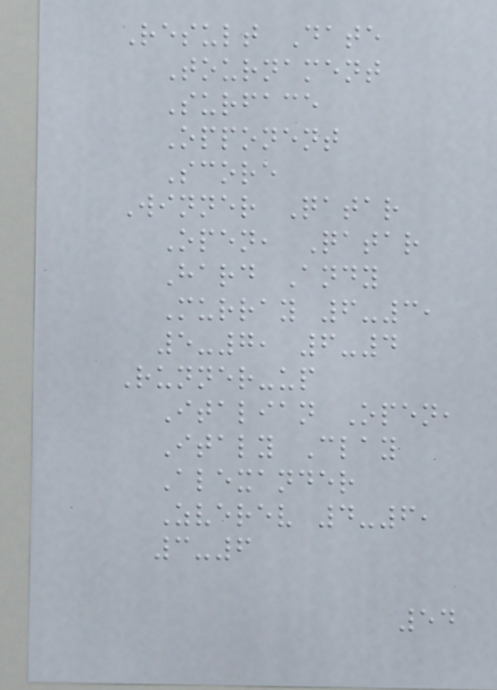Result Date
Tournament
Surface
Opponent
Score
Winner Qatar
Open, Qatar
Hard Andy
Murray 6-3,
5-7, 6-4
Runner-up
Italian Open,
Italy Clay
Alexander
Zverev 4-6,
3-6
54
